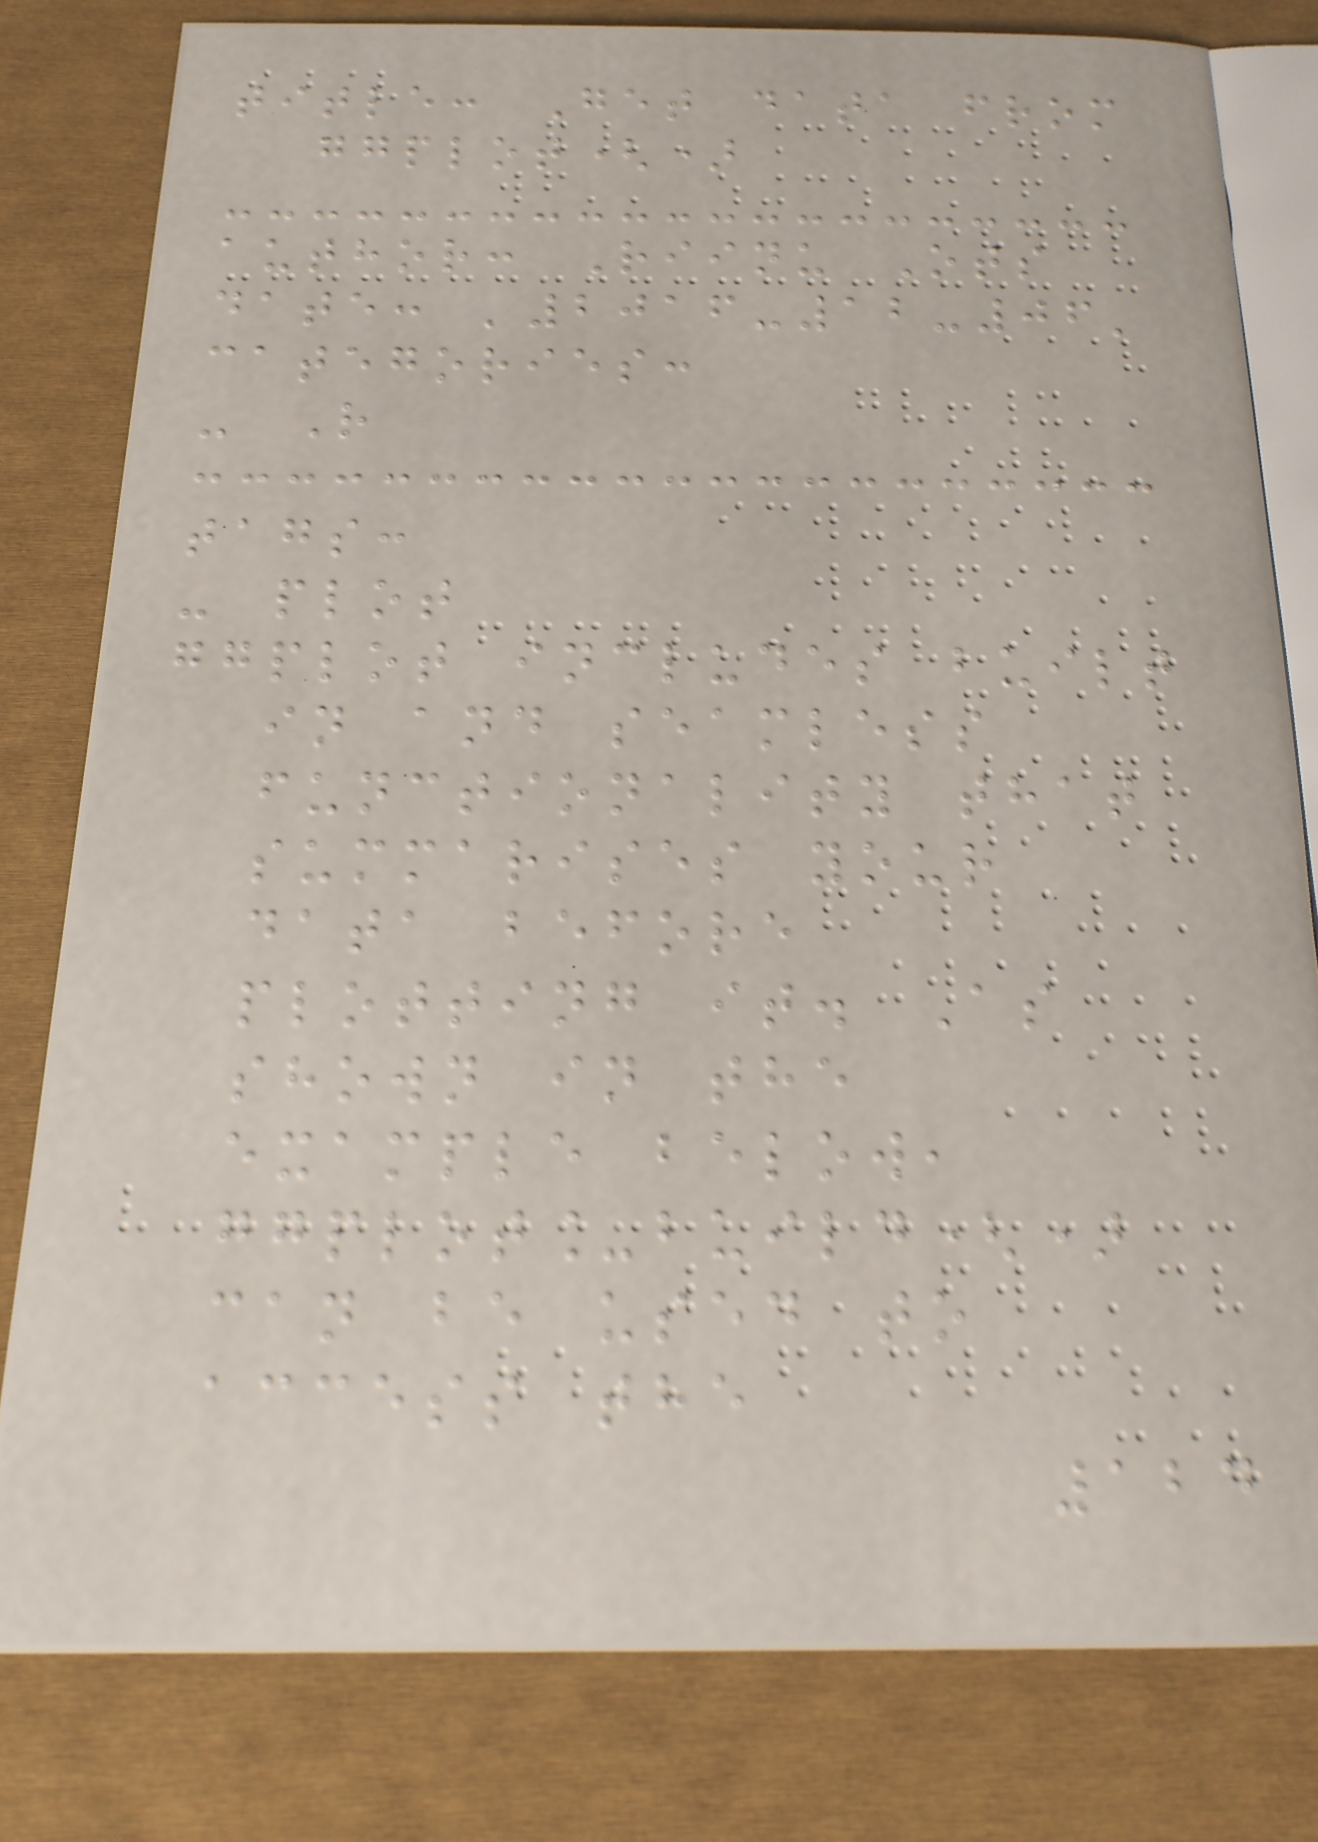title: Get data from
ggplot()
author: Riinu Ots
date: '2016-12-06'
categories:
- R
tags:
- plot
ggplot includes built
in and seamless
functionality that
summarises your
data before
plotting it. As
shown in the
example below,
ggplot_build()
can be used to
access the
124
